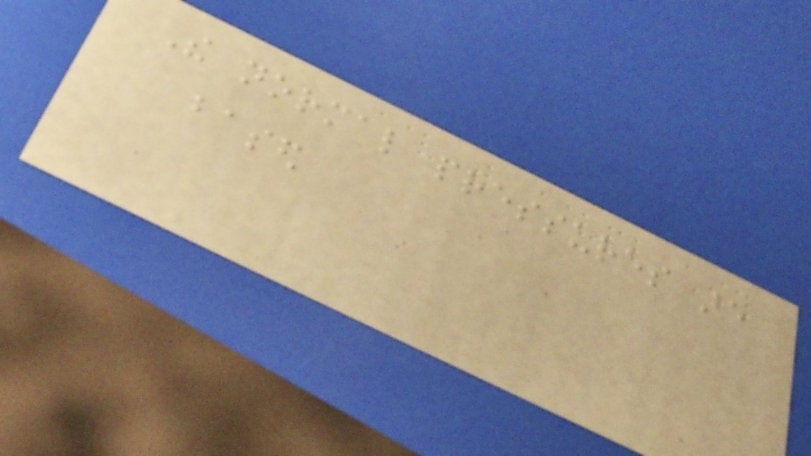The normal pressures are
based
